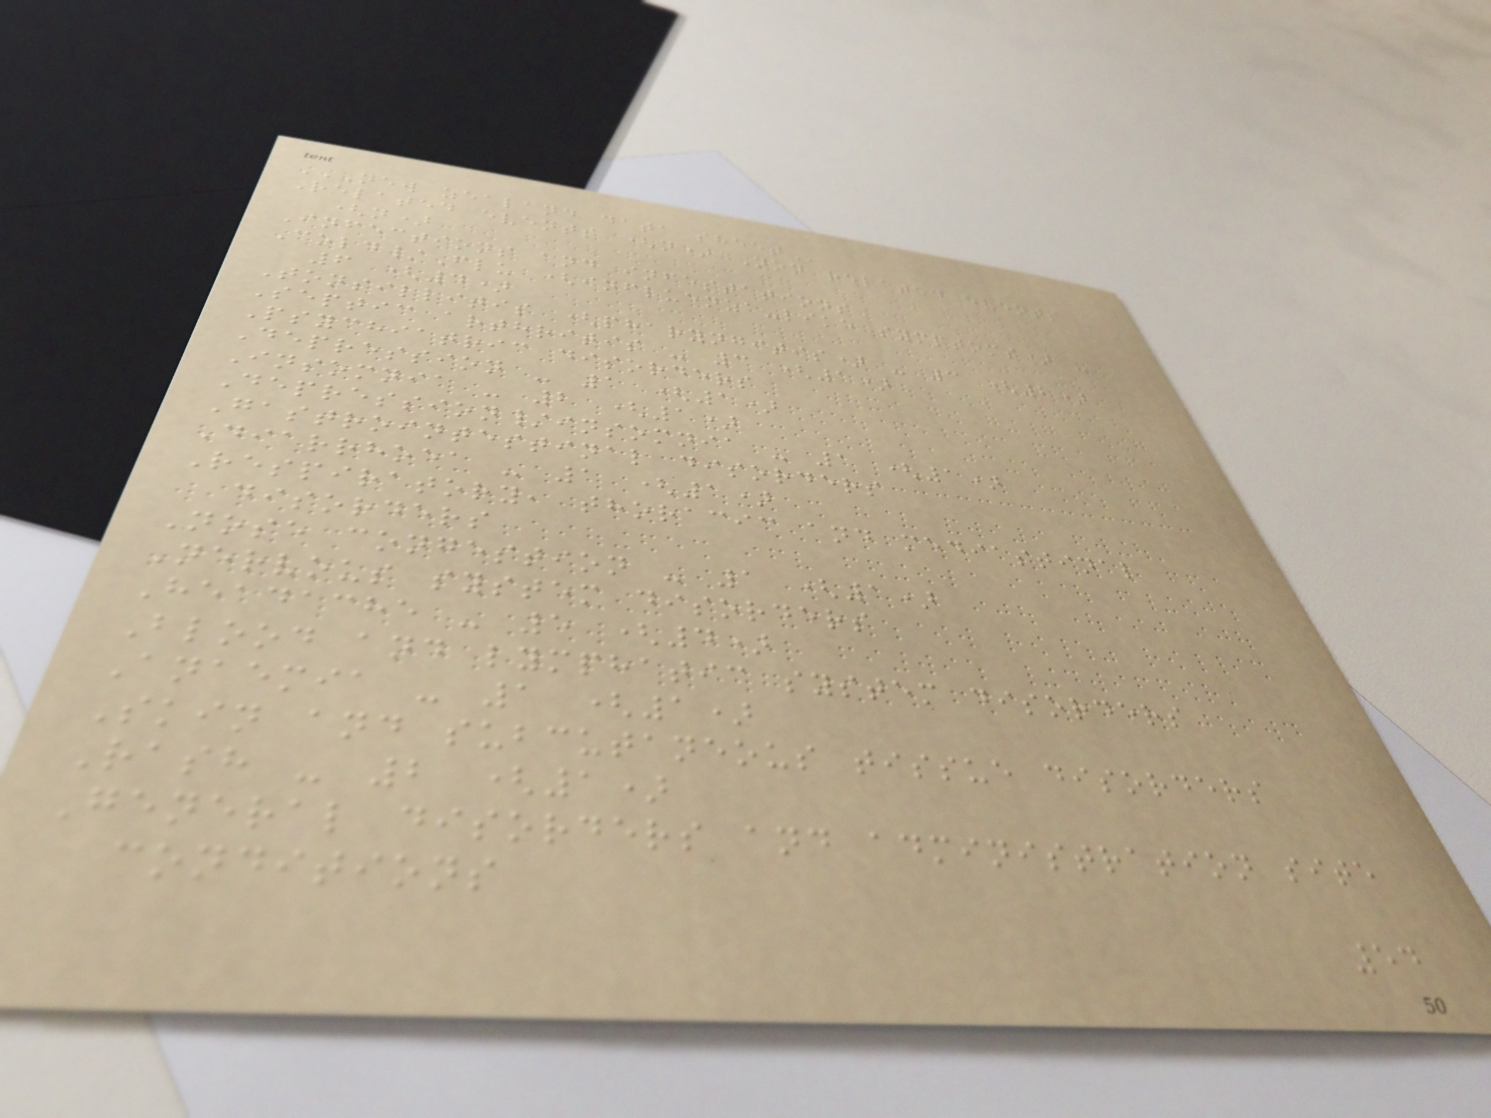NEW ZEALAND DATA SHEET
Related events (n) Non related events
(n)
Infections and infestations
Cold/Flu (influenza-like symptoms) -
6 (4)
Tonsillitis (pharyngitis) - 3 (2)
Septic arthritis - 3 (1)
Psychiatric disorders
Depression - 1 (1)
Insomnia - 2 (1)
Depression/insomnia - 1 (1)
Gastrointestinal disorders
Diarrhoea - 1 (1)
Respiratory, thoracic and mediastinal
disorders
Nose congestion - 1 (1)
Nervous system disorders
Headache - 5 (4)
Blood and lymphatic system disorders
Anaemia - 1 (1)
Skin and subcutaneous tissue disorders
Rash - 2 (1)
General disorders and administration site
conditions
54
